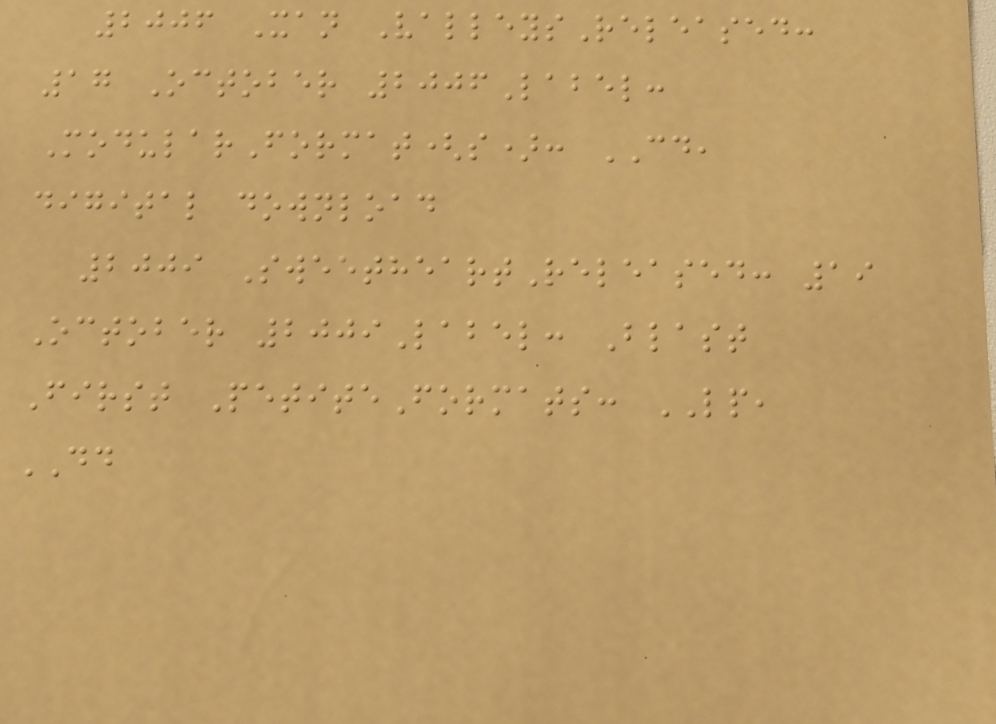2006 Xan ValleysReleased:
17 October 2006Label:
ModularFormat(s): CD,
digital download
2009 SweetheartReleased: 19
October 2009Label: Blast
First PetiteFormats: LP,
DD
